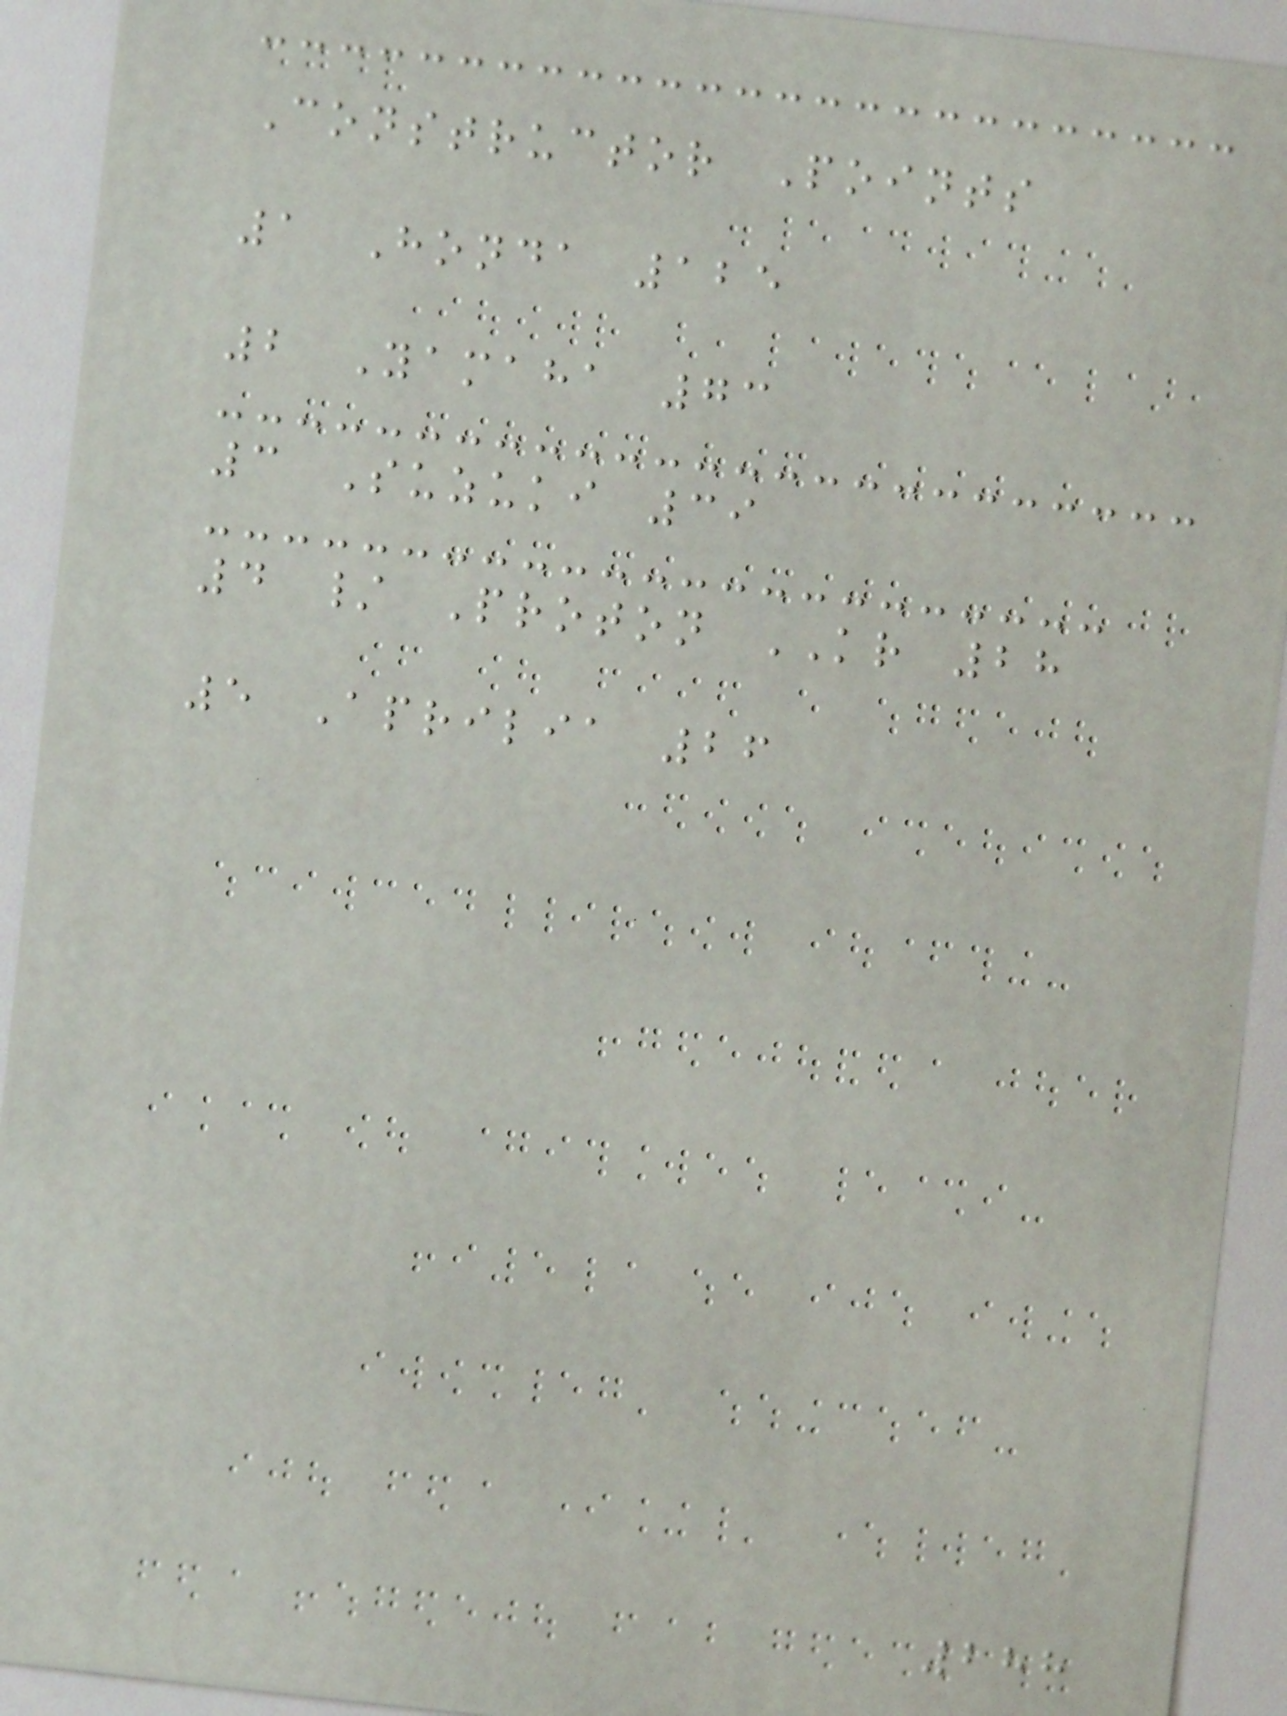Constructor Points
1 Honda 125
2 Yamaha 73
3 Suzuki 39
4 / Proton KR 28
5 Aprilia 26
288
